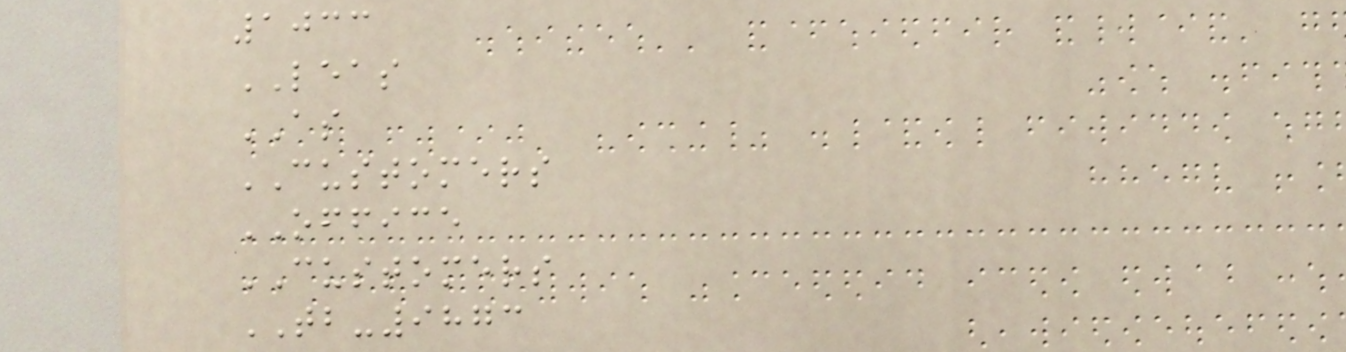1033
LEAS
AS
CUSTOMERS
OFFICE
CUSTOMERS
TB-9873
